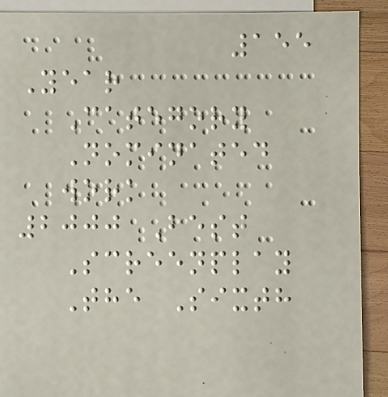155
Year
Category
Nominated
work
2000 Best
Screenplay
The Sixth
